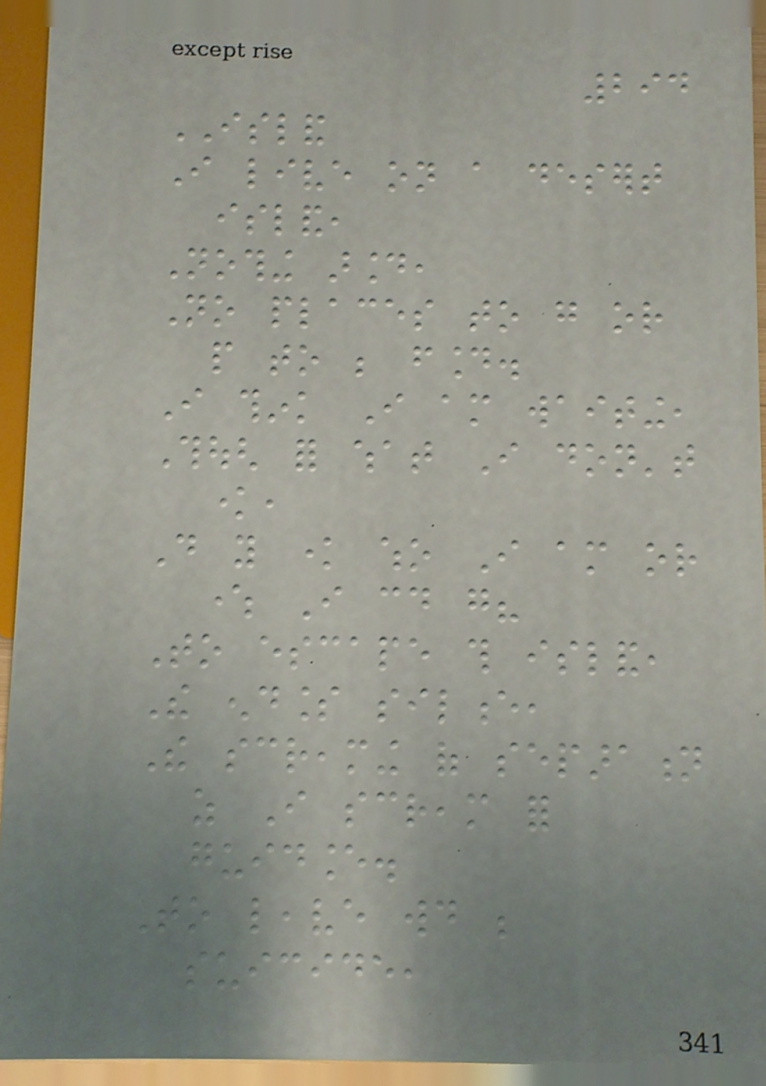294
ISLAND
I live on a desert
island,
Nothing around,
No places to go or
people to be found.
I think I am waiting,
Though for what I don't
know,
Do you know who I am or
where I could go?
To escape this island,
The endless silence,
The screaming of separation
as I scream for
guidance.
To leave would be
suicide,
